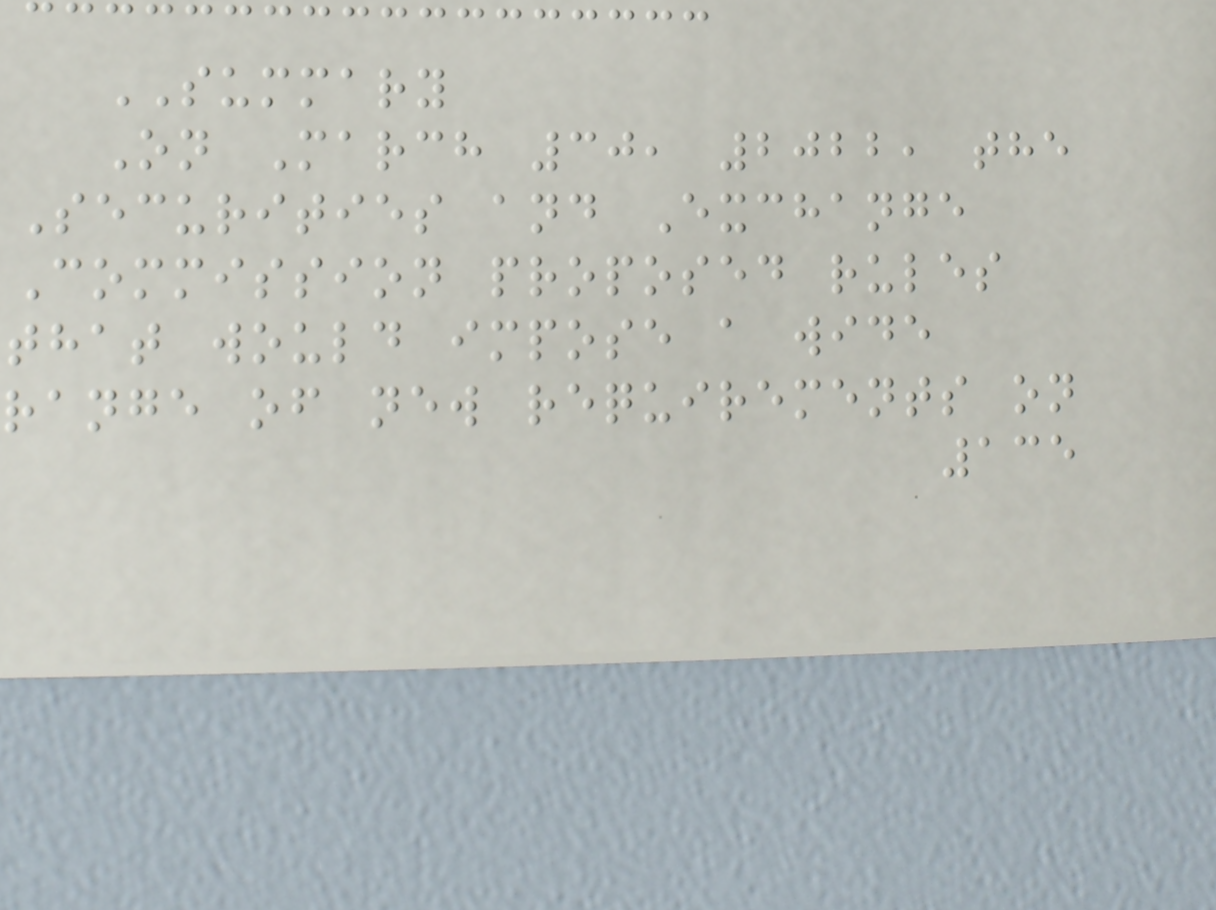SUMMARY
On March 30, 2022, the
Securities and Exchange
Commission proposed rules
that would impose a wide
range of new requirements on
135
